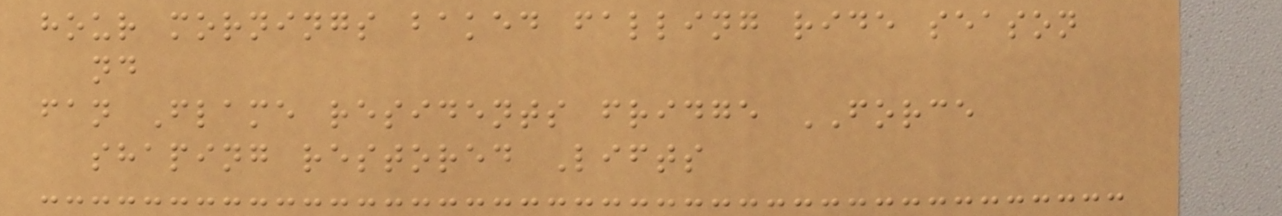hour mornings baked falling ride season
nd
fan Flame residents fridge FORCE
shaping restored Lifts
